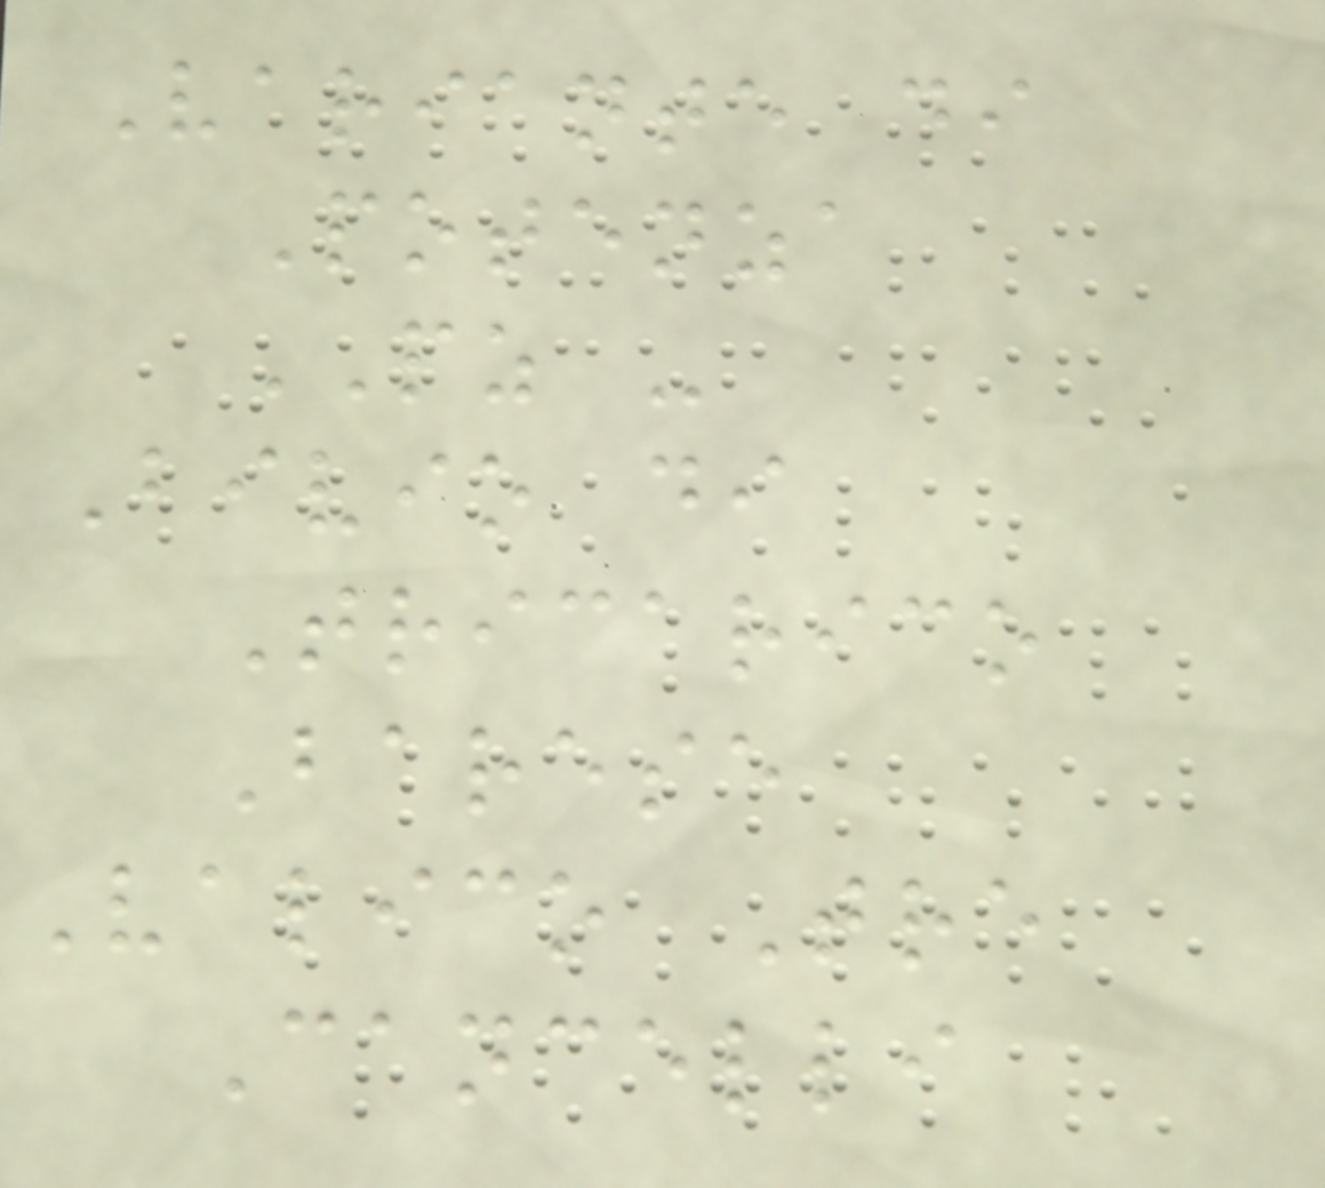Variante di
Potenza
PZ -
Bivio di
Tricarico
Barese
Valico Tre
Cancelli
